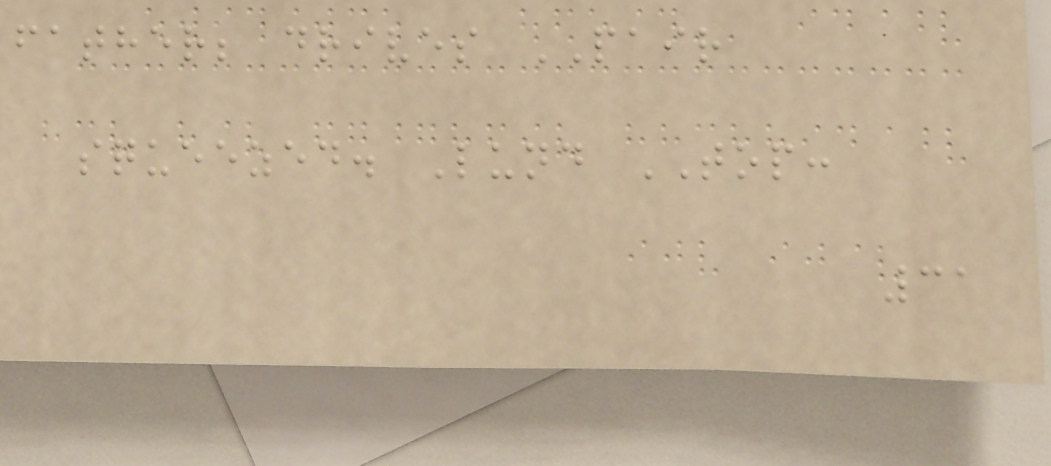father; drives PAIR
squeezed. Lund TOP:
31
